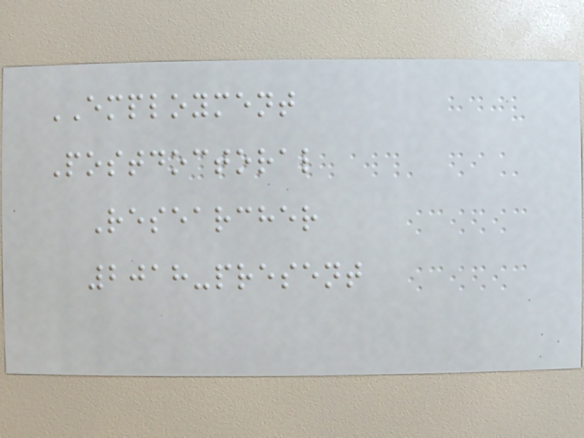EMPLOYMENT
Postdoctoral
Researcher
2018-present
